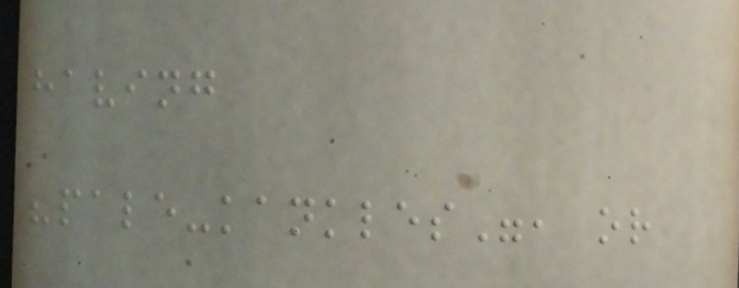having
"pale-kankles", or
